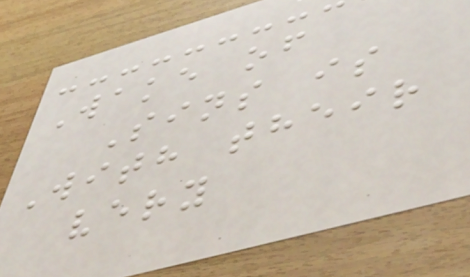Wake of
Sins is
With their
very
